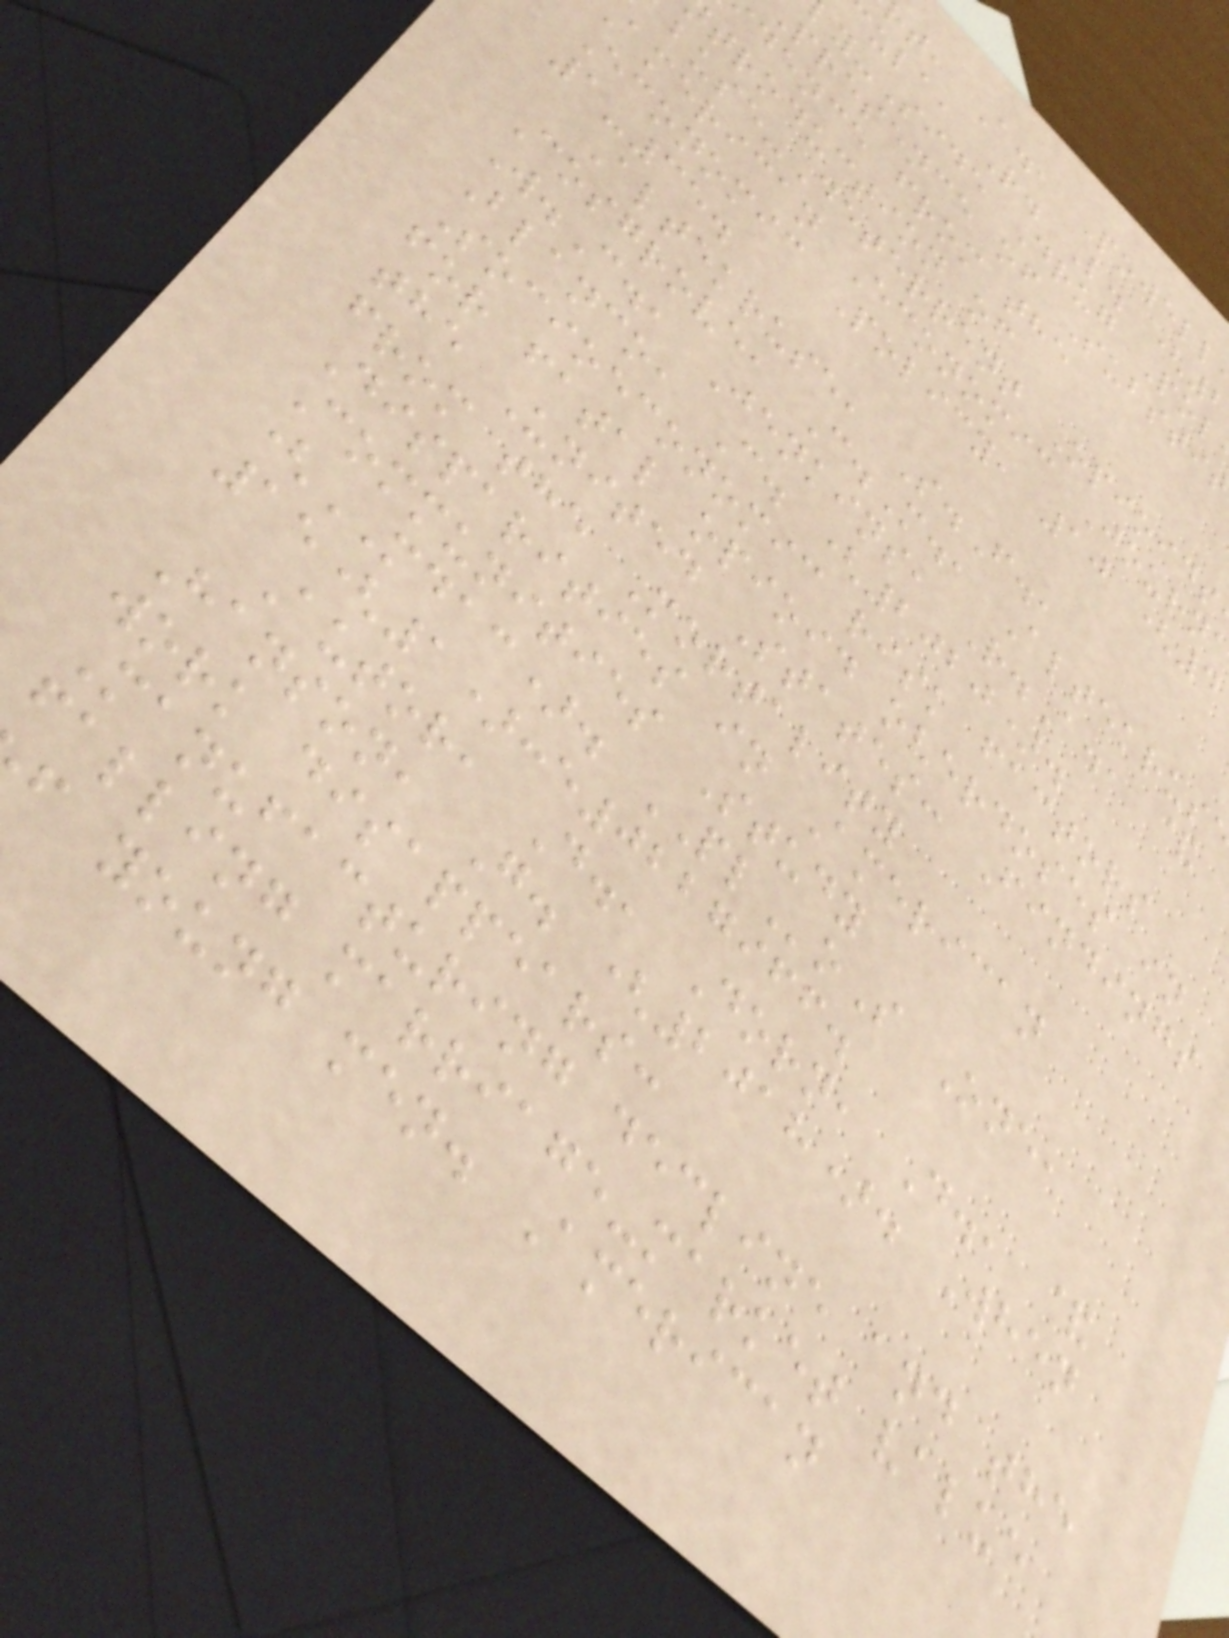t, A., Powell
ula, R. L. (
y-Side Drug Pol
presence of Substi
dence from the
troduction of
buse-Deterrent Opioids
american Economic Journ
Economic Policy, 10 (4
1-35.
Altekruse, S.F.,
Cosgrove, C.M., Altekrus
W.C., Jenkins, R.A., &
Blanco, C. (2020).
Socioeconomic risk factors
for fatal opioid overdoses in
the United States: Findings
from the Mortality
Disparities in American
Communities Study
(MDAC). PLoS One,
15(1):e0227966.
Autor, D., Dorn, D., &
Hanson, G. (2018). When
work disappears:
Manufacturing decline and the
falling marriage-market value
f young men. American
